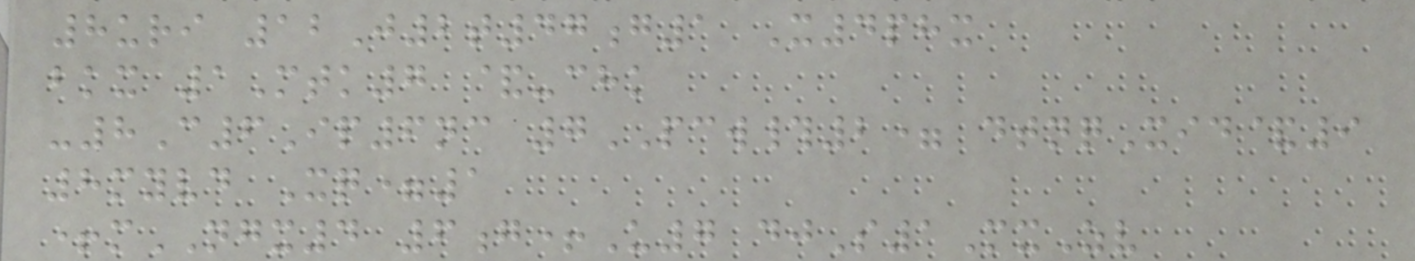8uri 12J2t47g1 X4phx
bkx 1Mtk7 &-chk
-8C6Ip6nc 7PCW#2= dtnqXid&9
8myvd Xq=1
+mNGX4 6g+U7 djS1MxZv
